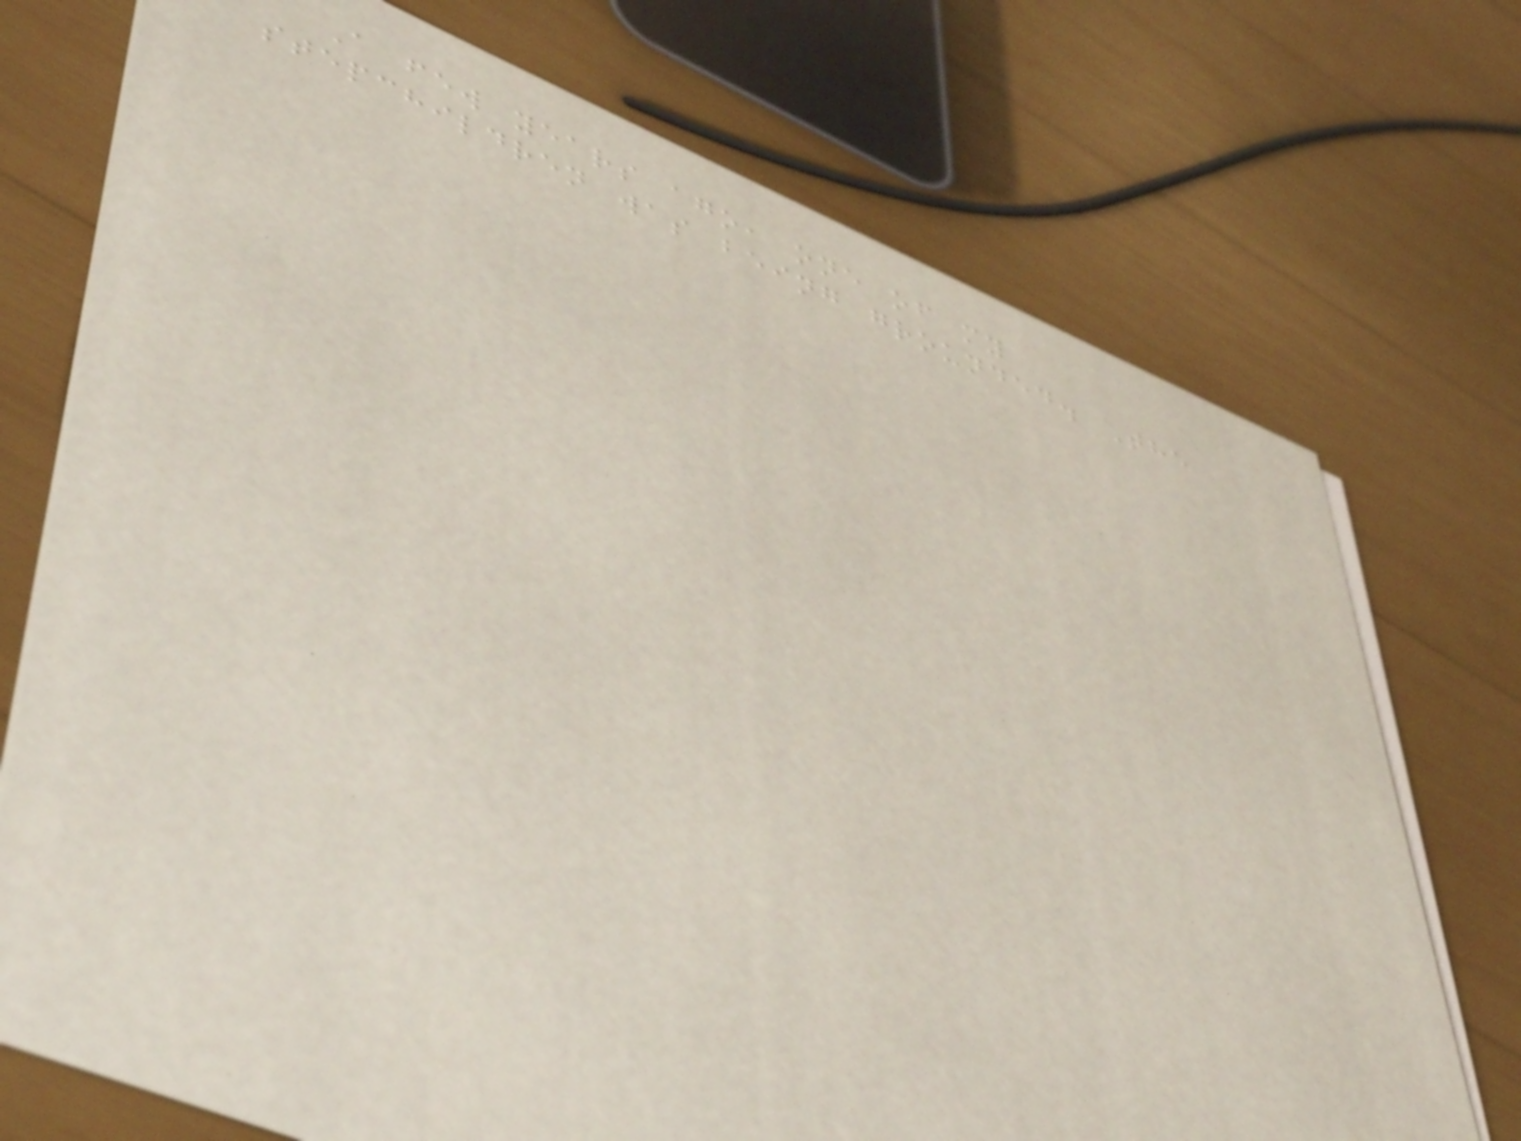A few years ago, one of my
stepchildren was being grounded. The
